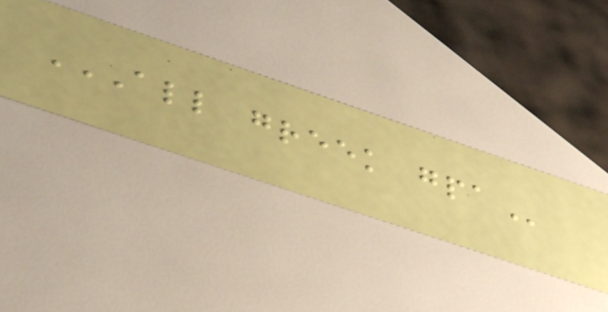ALL GREEK GPA
